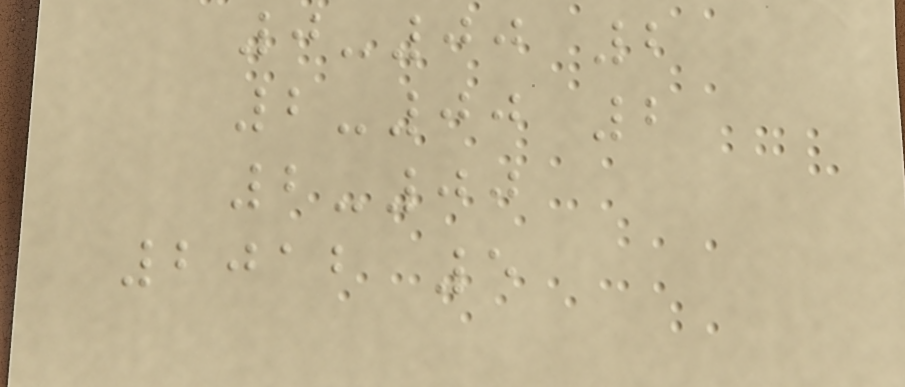0-00 2
2-00 2
2-00
2012 5
